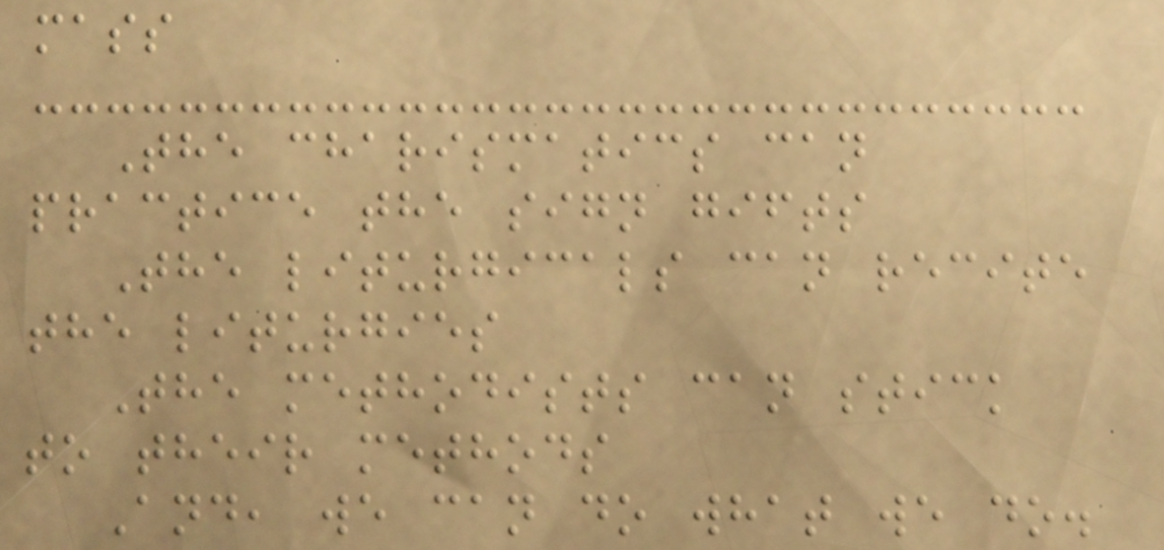mass
The charismatics can
practice the sign gifts
The liturgicals can recite
the liturgies
The methodists can stick
to their methods
And, we can do what we do.
